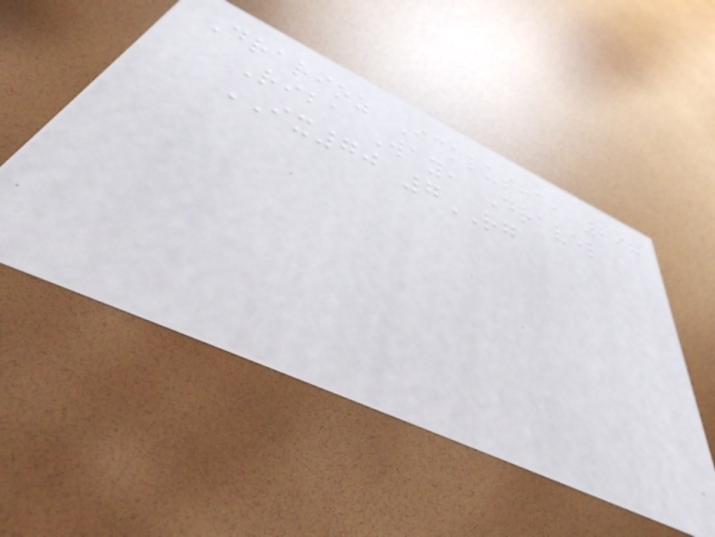Drarioz Icklusha, 298
Riba Way, Dravel
IX70 7RG
